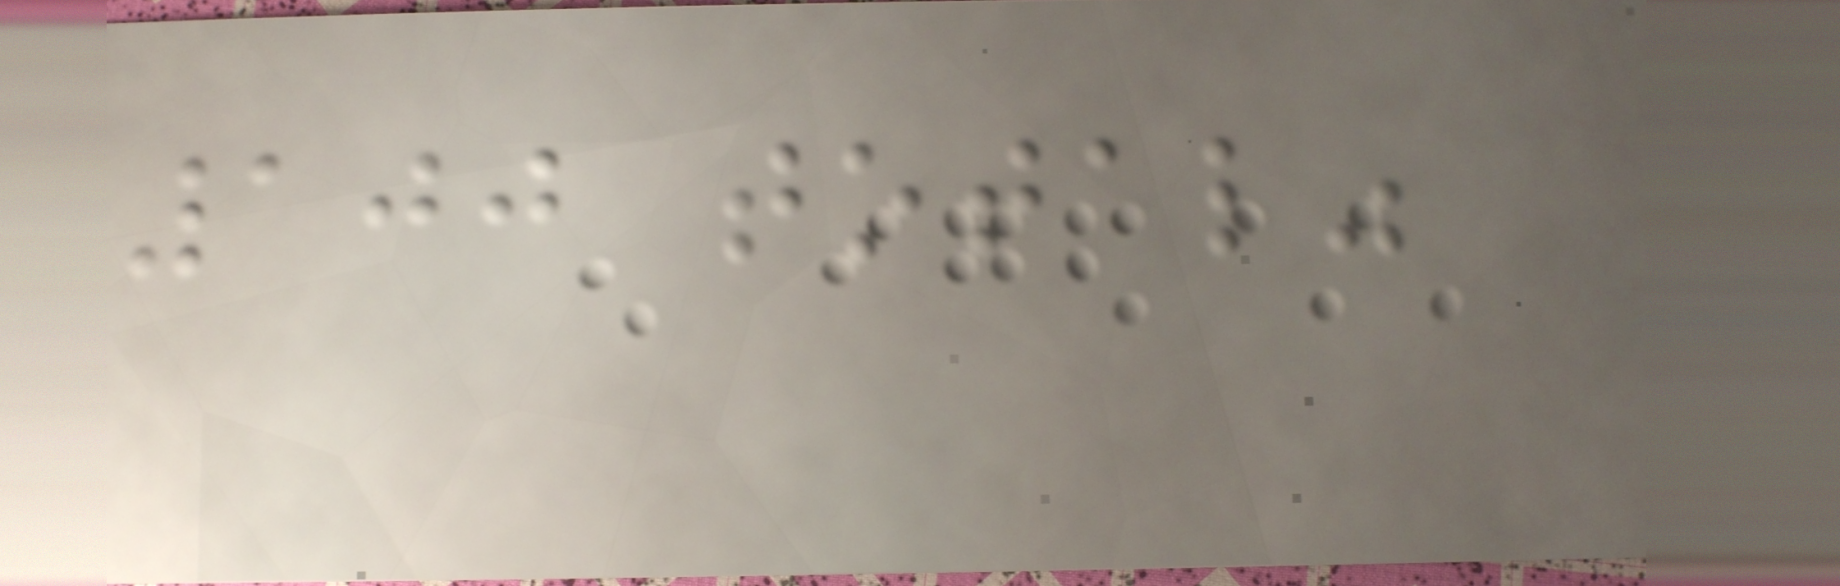100 total"
